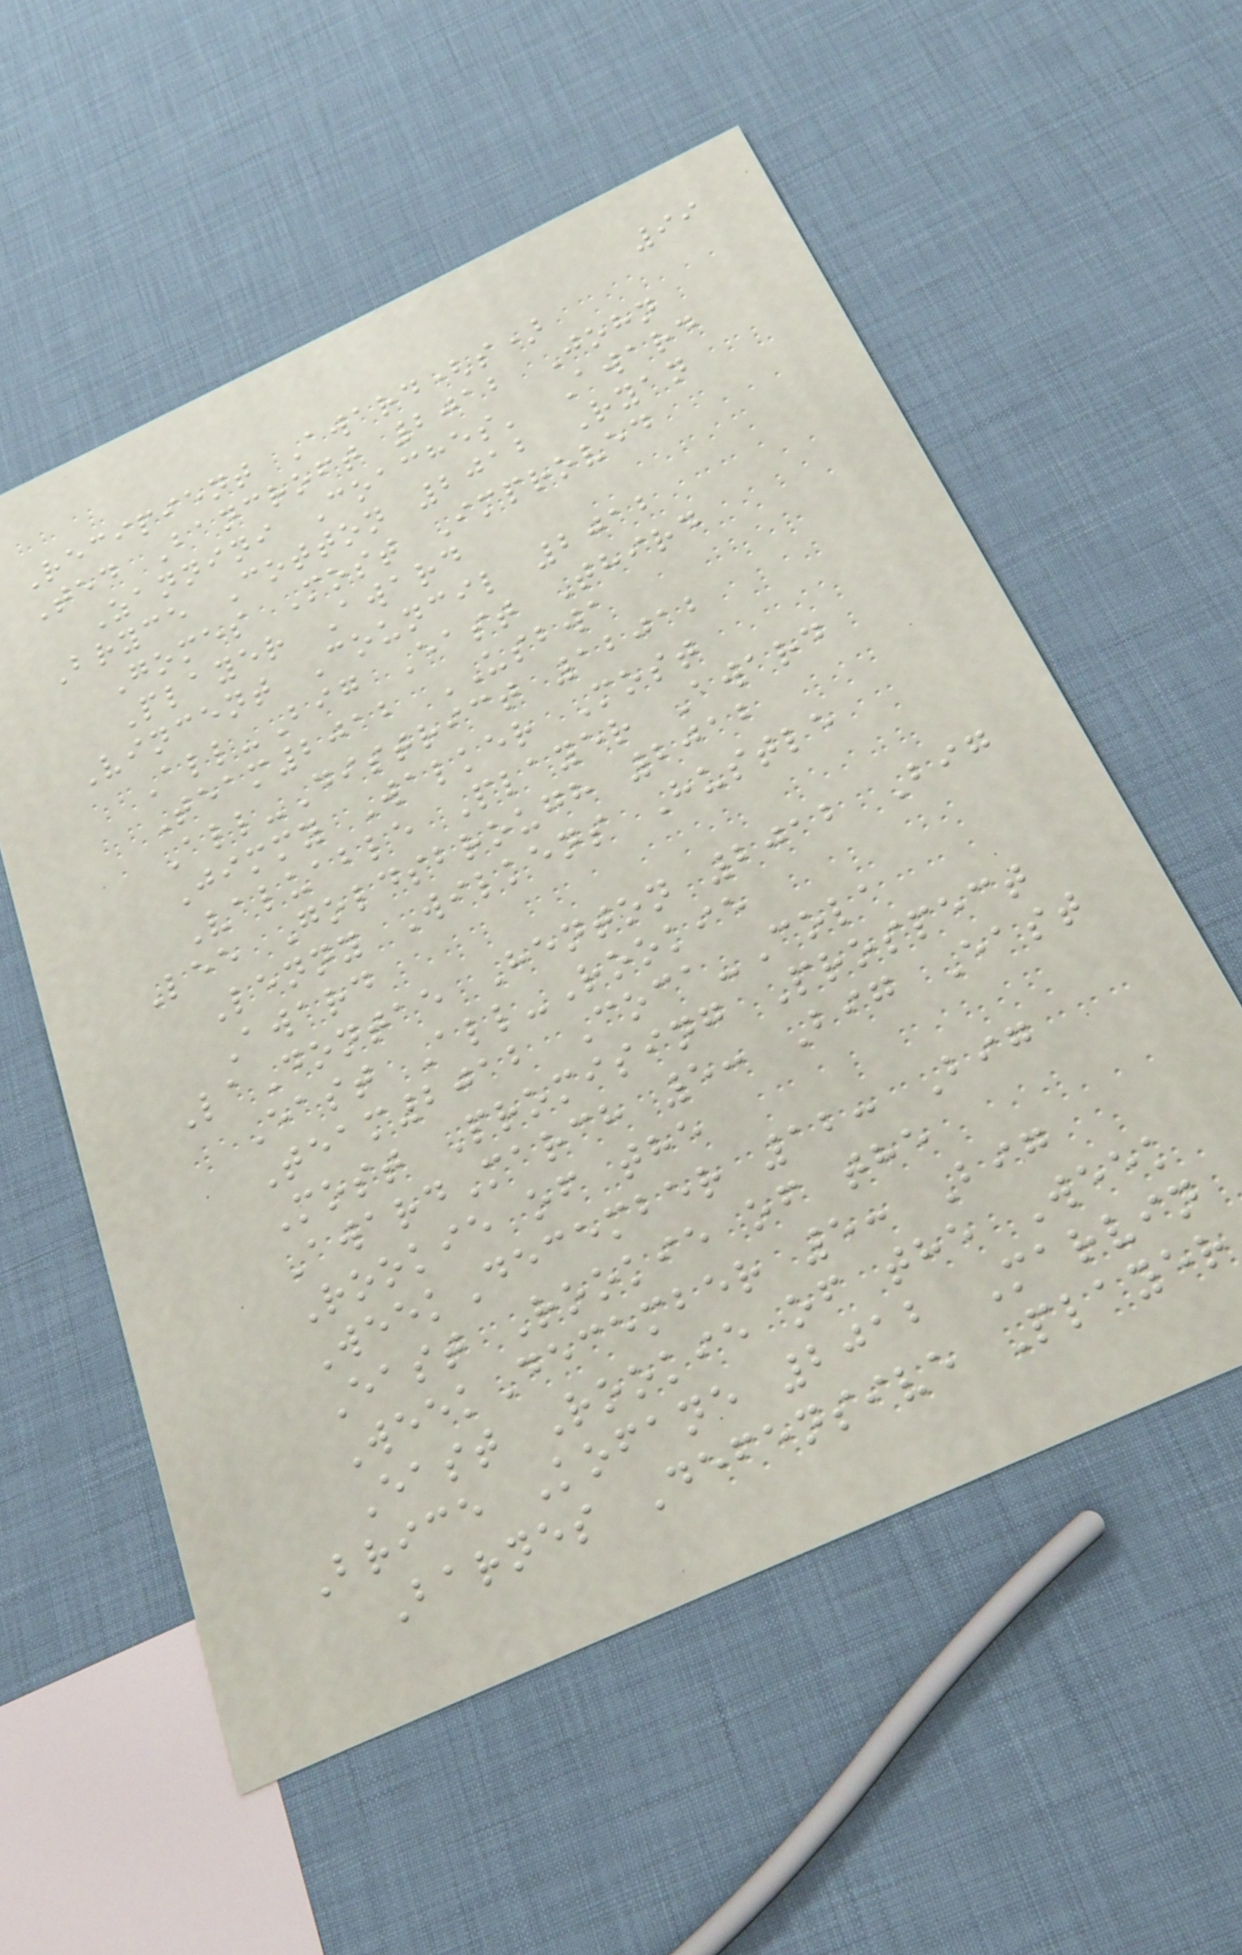99
Recipient Award(s)
Ted Bancroft 2012 John
Zannini Coaches' Award
Bryce Cotton 2012 Ryan
Gomes Most Improved
Player Award
Vincent Council 2012
All-Big East Third
Team2012 USBWA
All-District 12012
Jimmy Walker Most
Valuable Player Award
Lee Goldsbrough 2012
Lenny Wilkens Hustle
Award
LaDontae Henton 2012 Big
East All-Rookie
Team2012 Coca-Cola
Most Promising Prospect
AwardMarch 5: Big East
Rookie of the
WeekDecember 12: Big
East Rookie of the
WeekDecember 5: Big
East Rookie of the Week
Brice Kofane 2012 Marvin
Barnes Defensive Player
